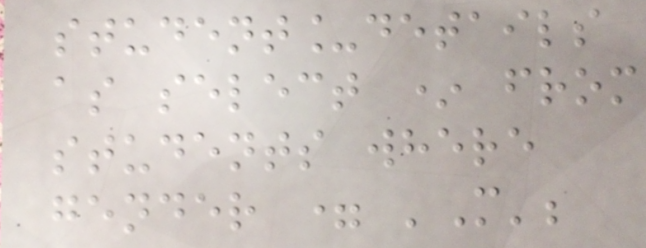student_details
as select * from
students where
gender = 'M';
